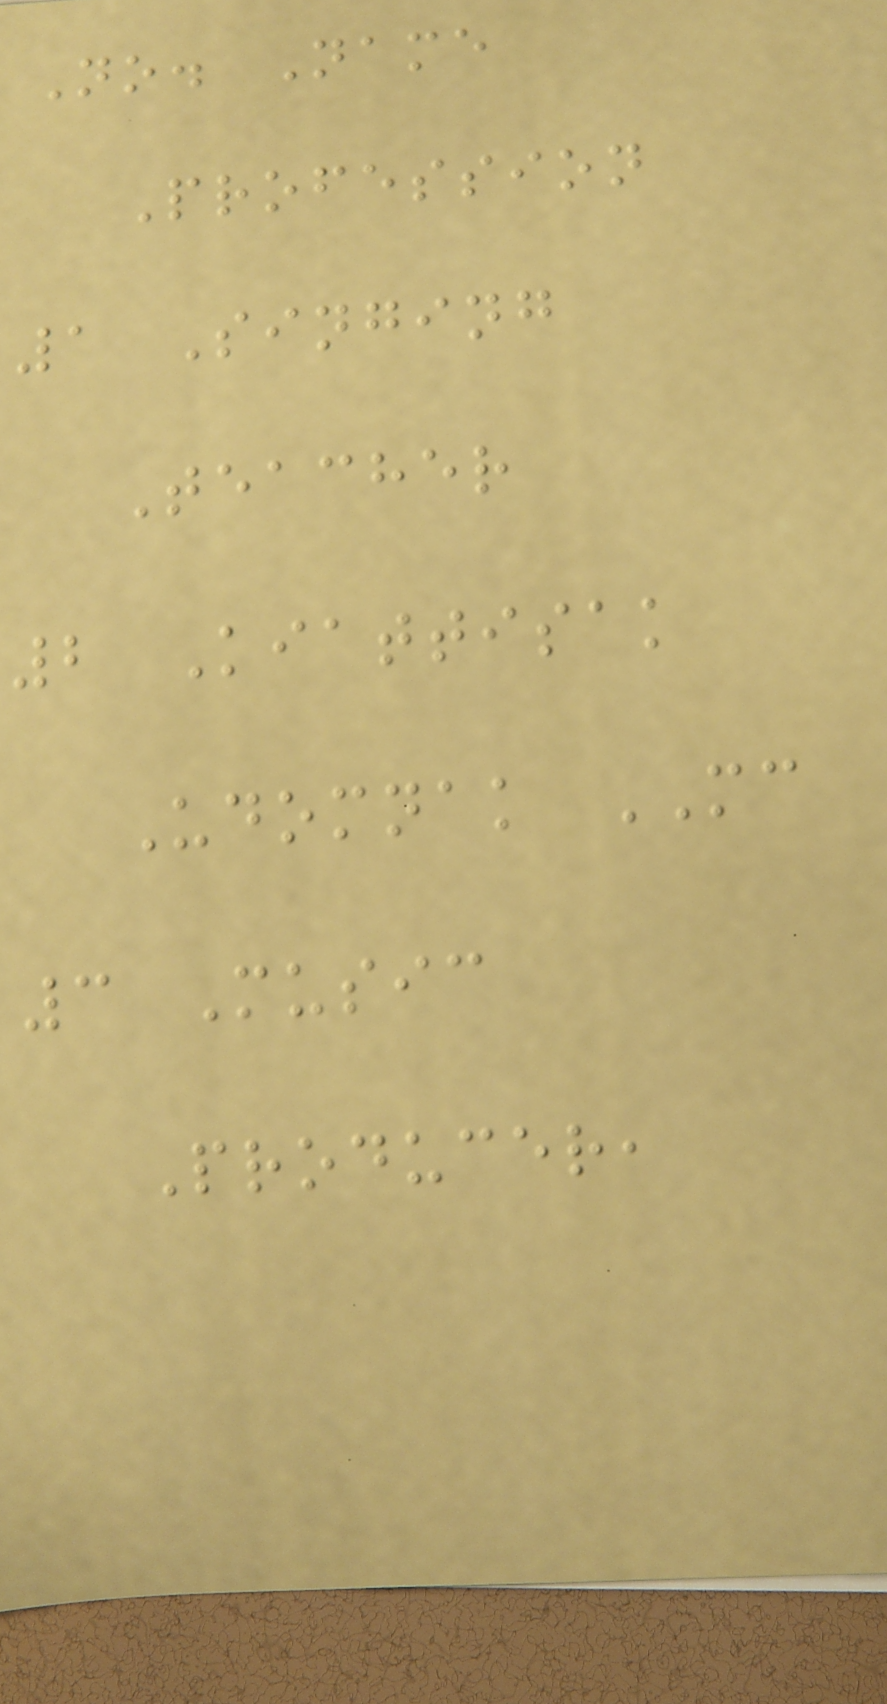No. Name
Profession
1 Singing
Teacher
2 Kiattisak
Udomnak MC
3 Music
Producer,
